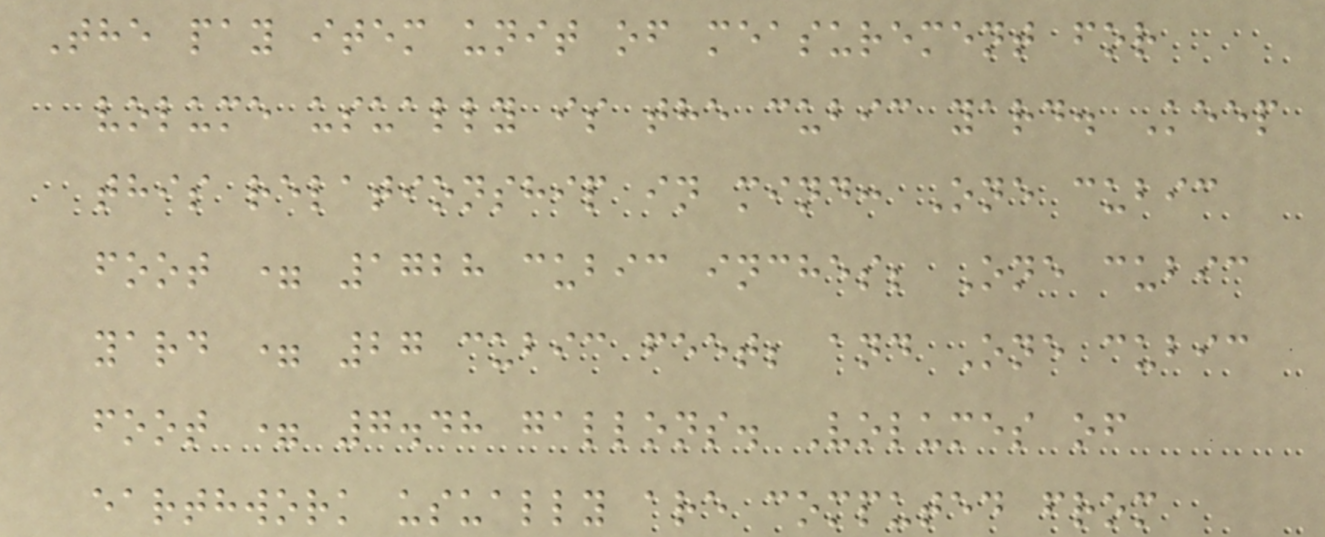The pay item unit of measurement for
volume usually is the cubic yard. Keep
this relationship in mind: One cubic
foot = 1728 cubic inches; One cubic
yard = 27 cubic feet; and One cubic
foot = 7.48 gallons. Volumes of
earthwork usually are computed from
